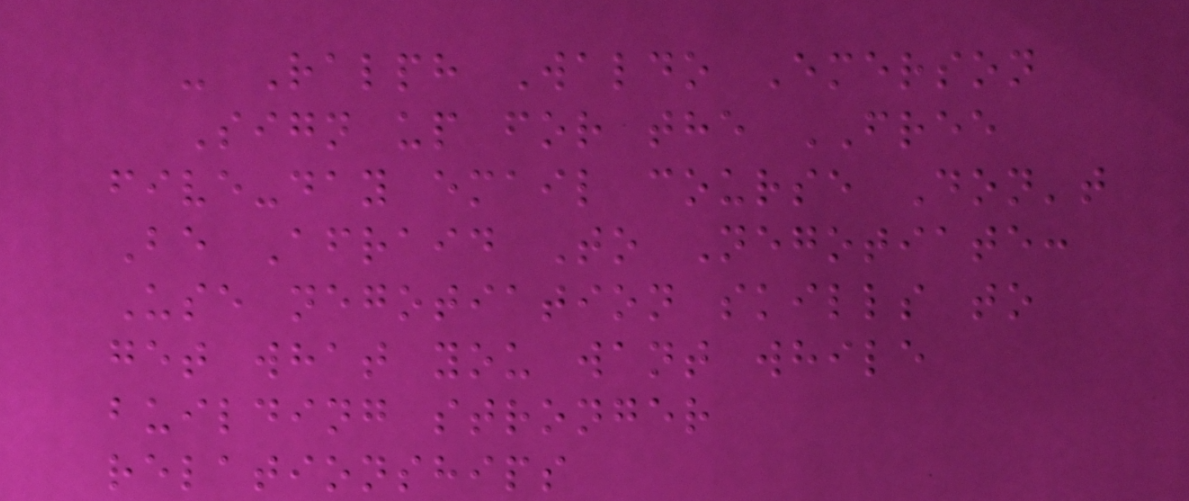- Ralph Waldo Emerson
Sign up for the FREE
five-day email course Don't
Be Afraid To Negotiate:
Use negotiation skills to
get what you want while
building stronger
relationships
